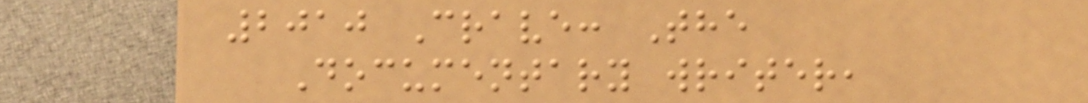2010 Crave: The
Documentary writer,
